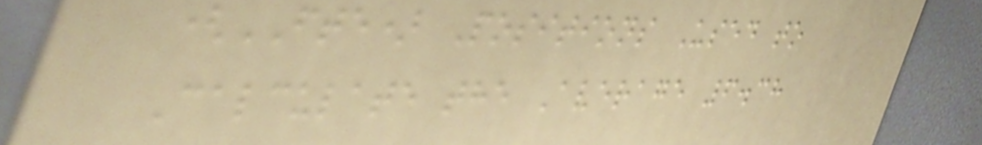(FTE) Positions Used to
Calculate the Average 6.38
